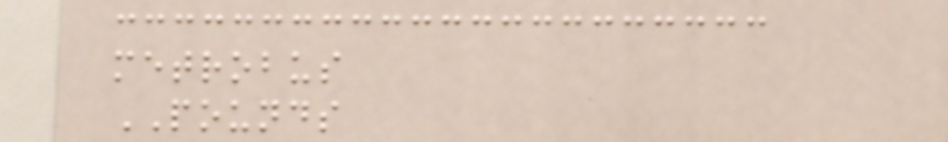metrobus
POUNDS
